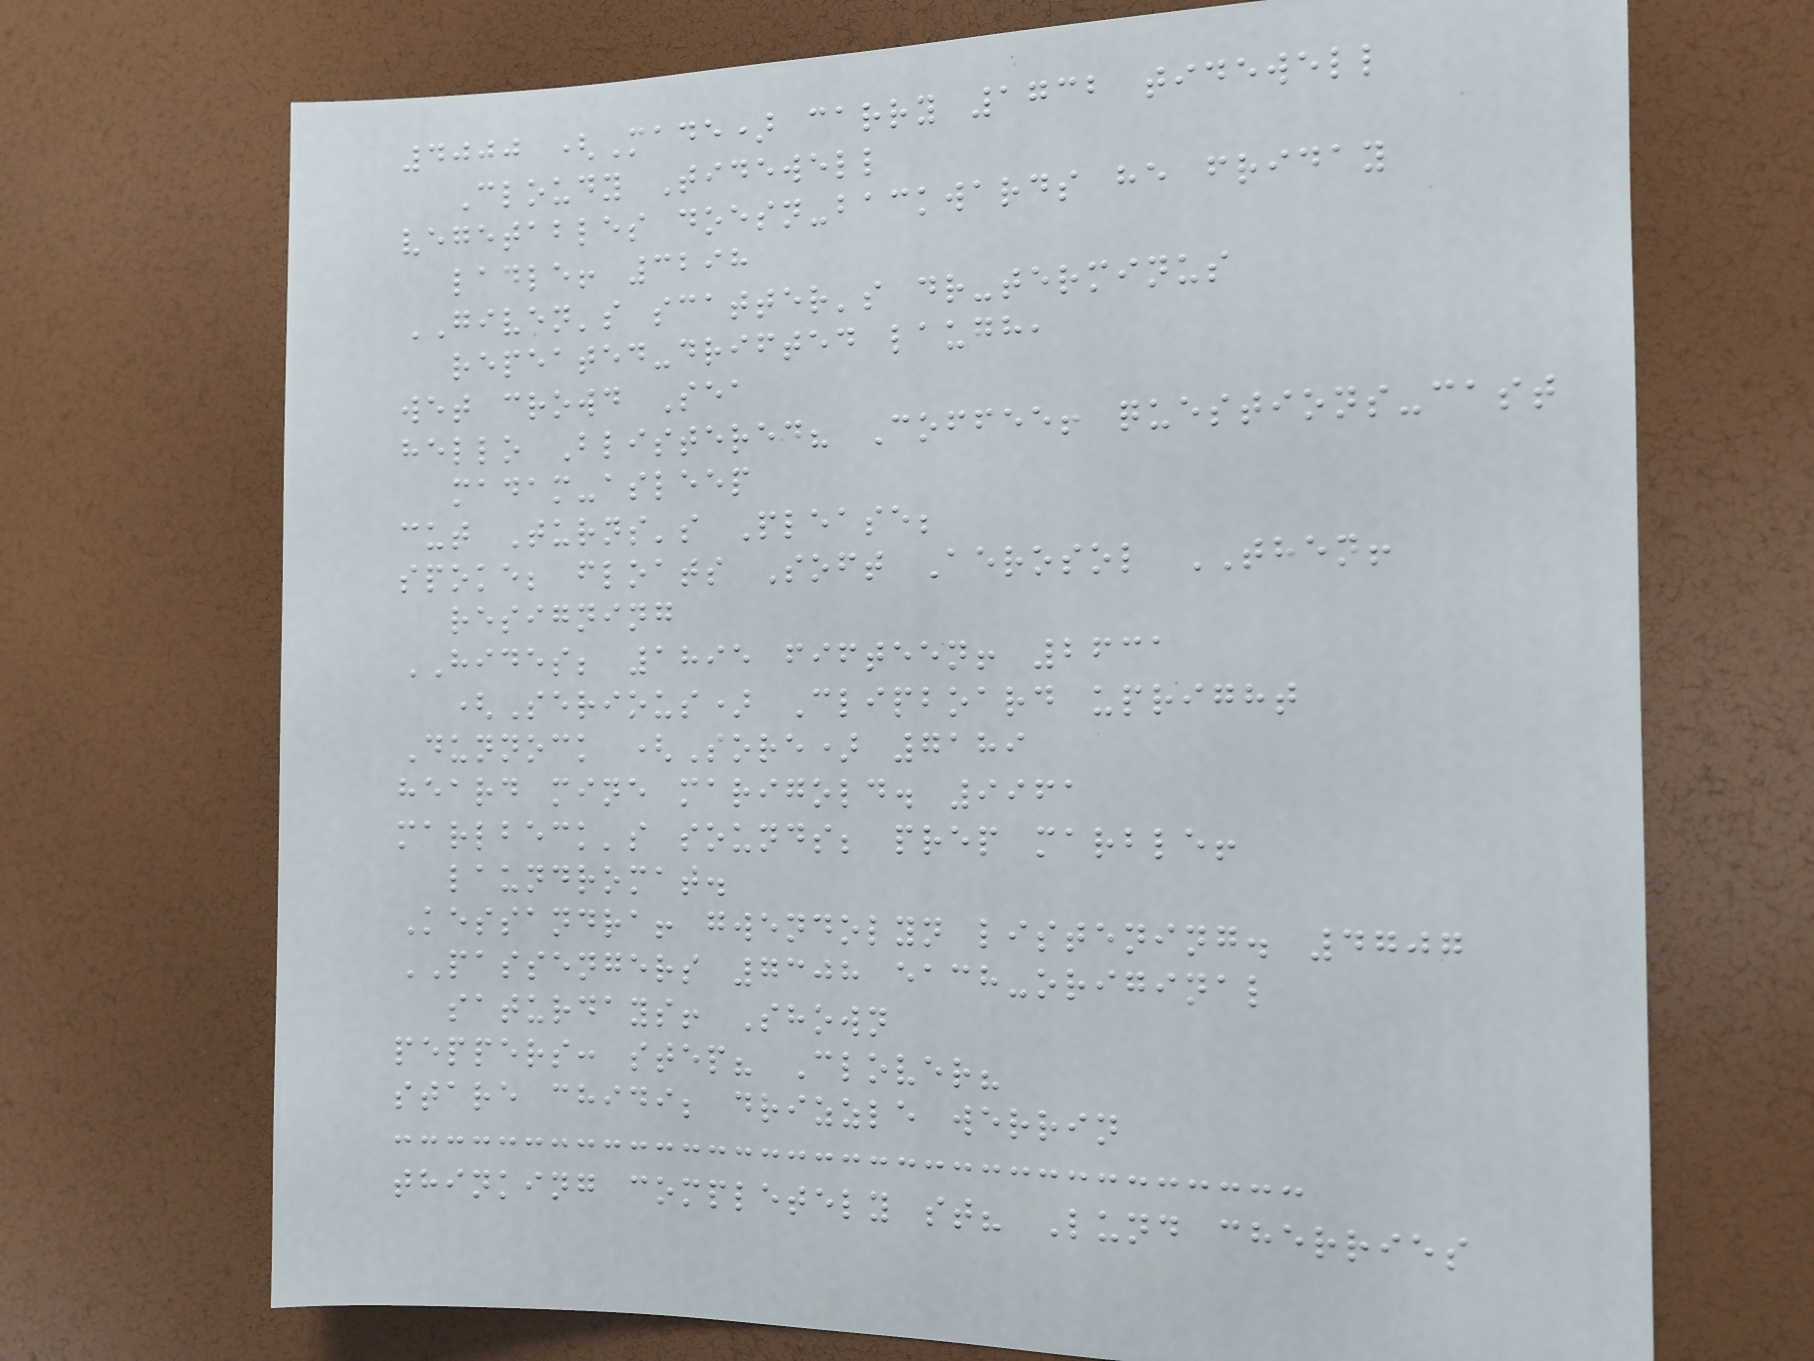4000 (Made) carry 1732 tidewell
Cloudy Tidewell
vegetables doesn-backwards he friday
ladle! 3298
GIVEN's scatter's dr-terminus
repeated-drifted laugh,
wet crowd Sea
hello Blistered? Coffee! questions-cast
madam-asleep
cut Turns's Please;
spoke; floats Soft Aerosol THEN!
resigning
HIDES; 1895 fifteen! 2631
(Serious) Clipboard upright
Dunnock (Sore) 7189
heard mine marigold. 9961
marlbeck's sounds; prep marble!
laundromat.
Kessandra! gwendolyn listening. 4707
PASSENGERS 7308 each-original
saturdays! Shown
peppers: step? Clover?
stare chidi; drizzle werrin
thinking completely st? Lund cherries
